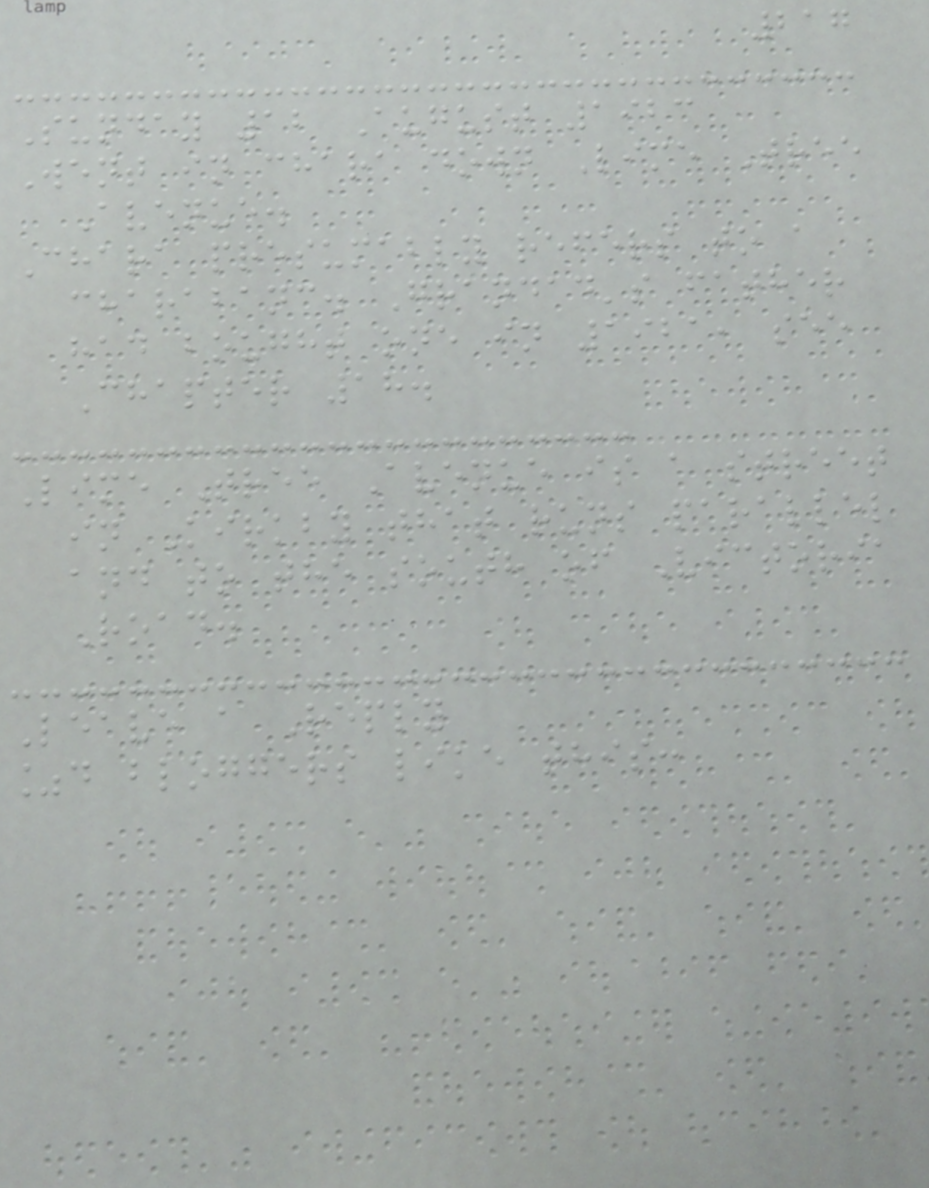217
Sunday 12 August 1923
Went in chara down Lime Tree
Avenue.
Chara presumably refers to a
charabanc. Grandad's father
had bought one in 1921, see
Chapter 18.
Lime Tree Avenue is a street
in Kirkby that runs parallel
and to the south of Victoria
Road.
Leave a Reply
%d bloggers like this:
